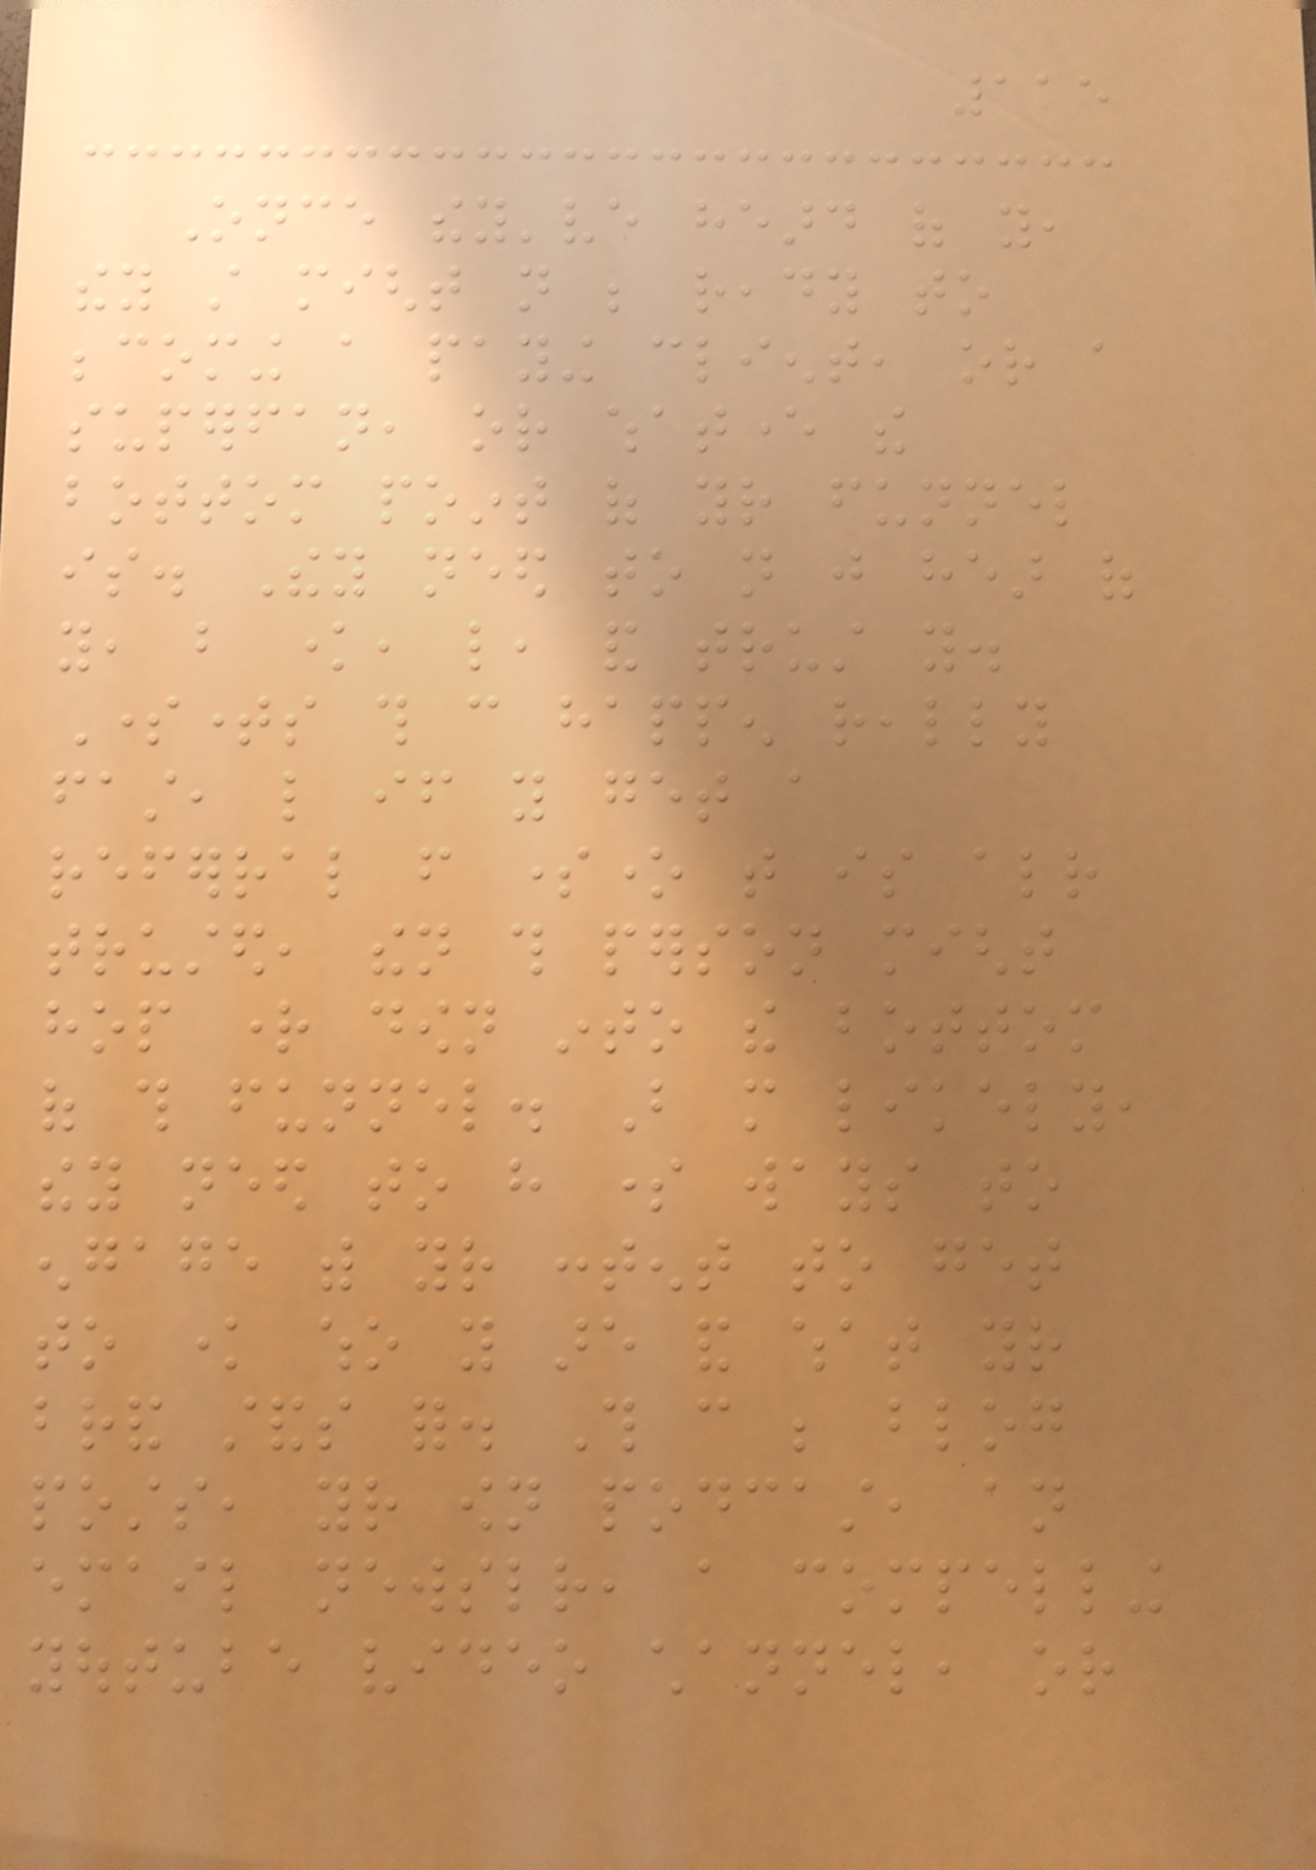115
Once they've heard of you,
they still might not be ready to
becoming a paying client, or a
superfan, or whatever the
bottom point of your funnel
is. They need to not just hear of
you, but know, like, and trust you.
Sometimes this can happen really
fast, like if you get a
referral from someone that is already
trusted, then this person might
hop right down into the bottom
of this funnel. But more likely,
they need to have some ways to
engage with your content to get
to know who you are and what your
brand stands for. This can be blog
posts, your own podcast, an
email newsletter, a compelling
youtube video channel, or
